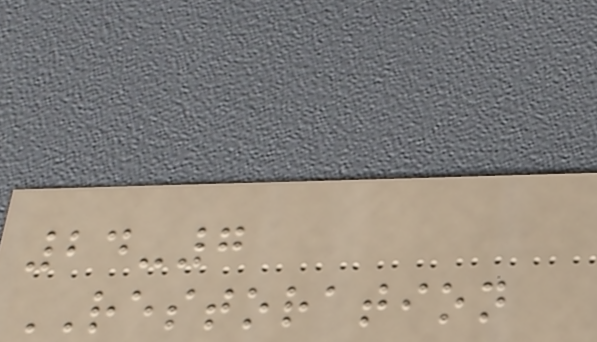24-7
RESTORATION
